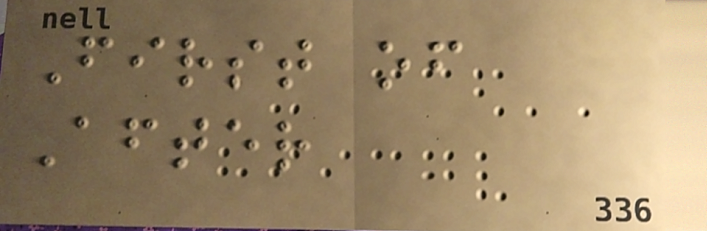First of
After
